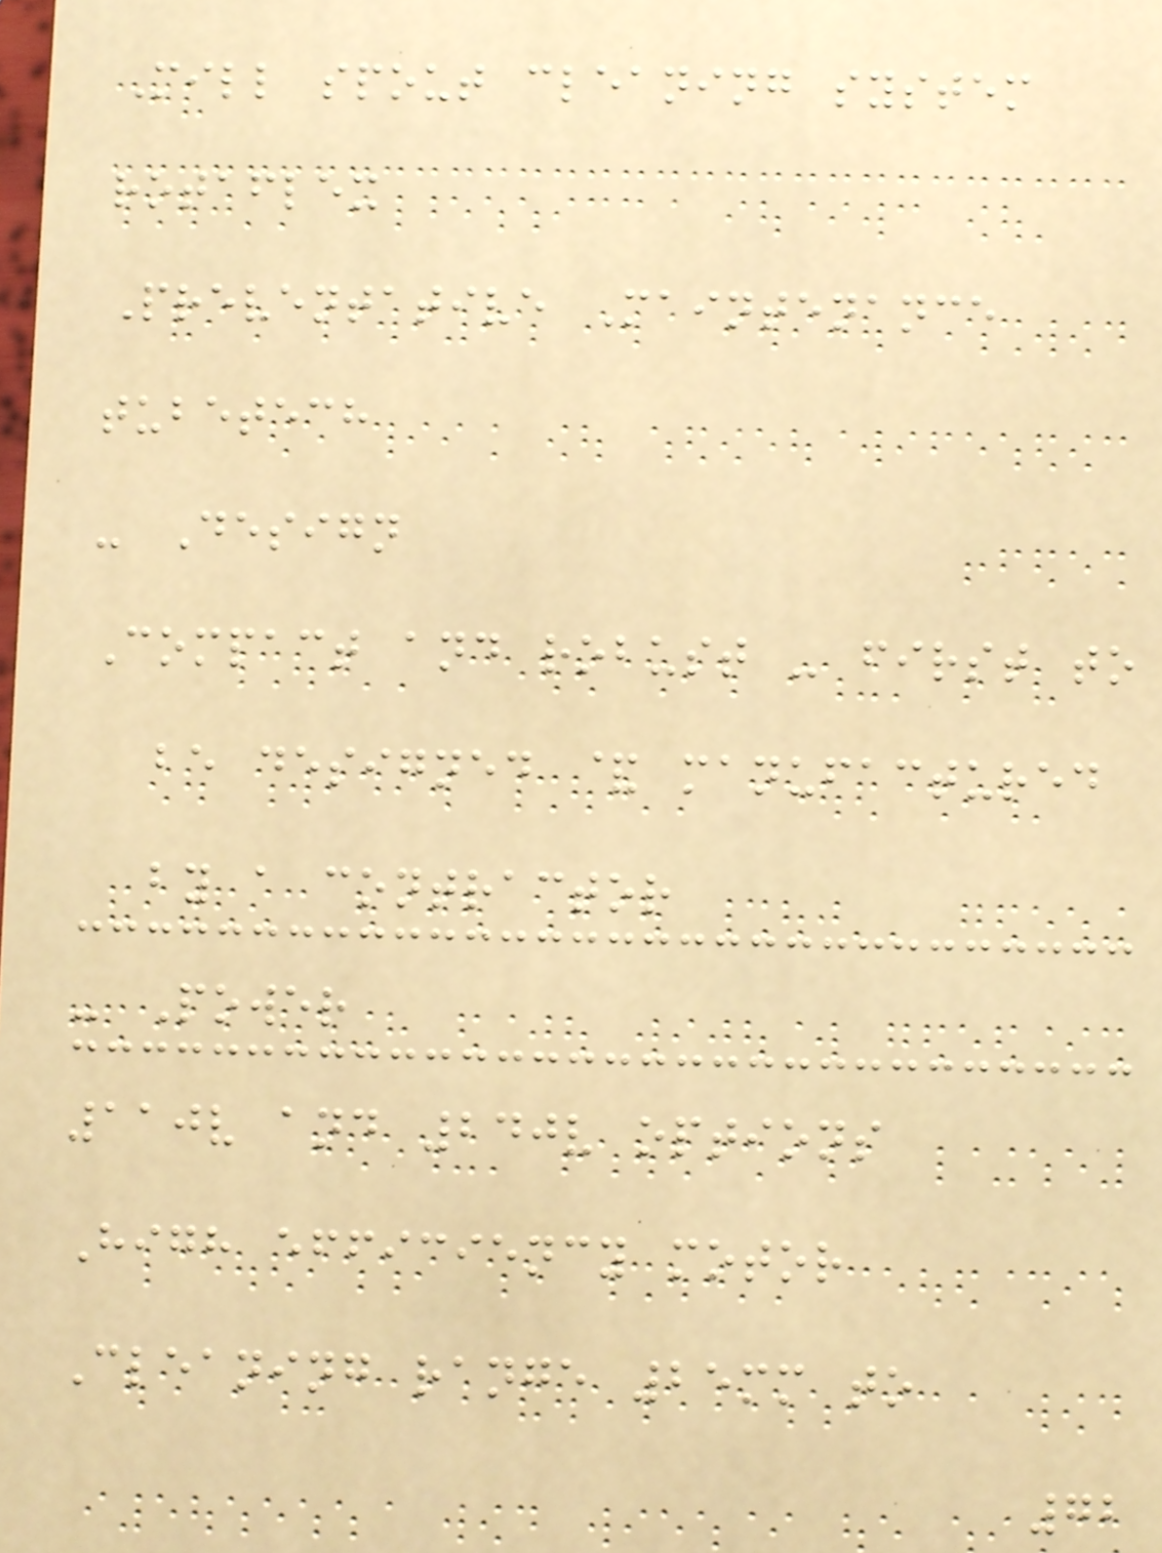Mill spout cleaning system
rotaflex
Preventative Maintenance
tubetech
- Design
Compact and robust - first to
be designed & manufactured
by a contractor
- Power
110v and 240v options
High efficiency motor
Cleaning range 25mm to
72
